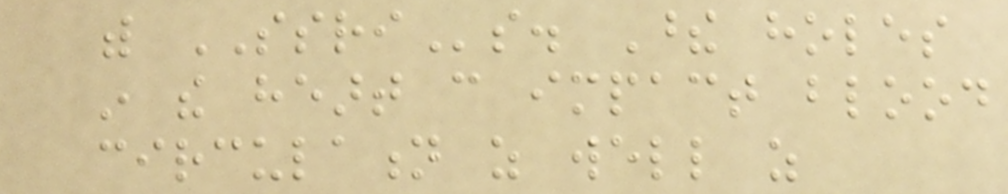with SSRIs. These holes
in the heart can impact blood
circulation as well as
